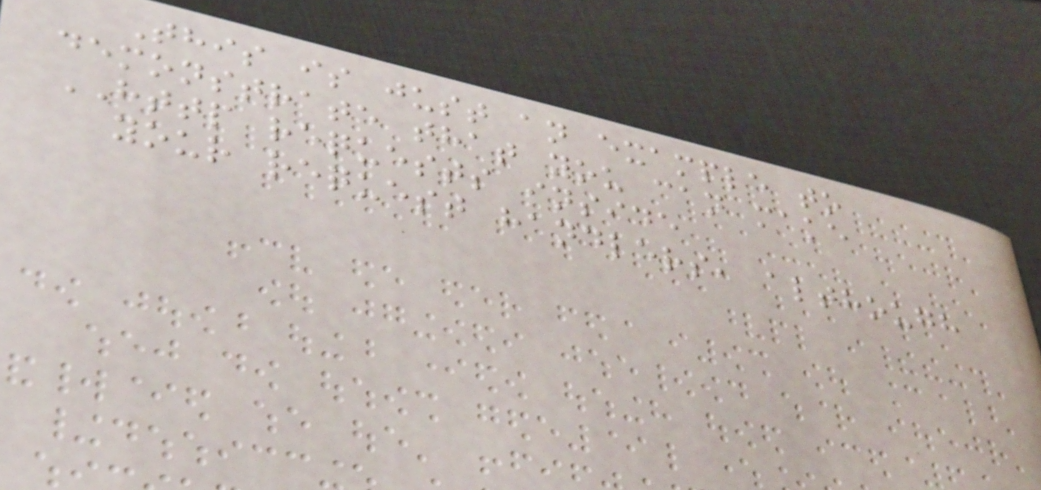This is just an example to
demonstrate that you can make
HTTP requests inside
your request handlers, although
